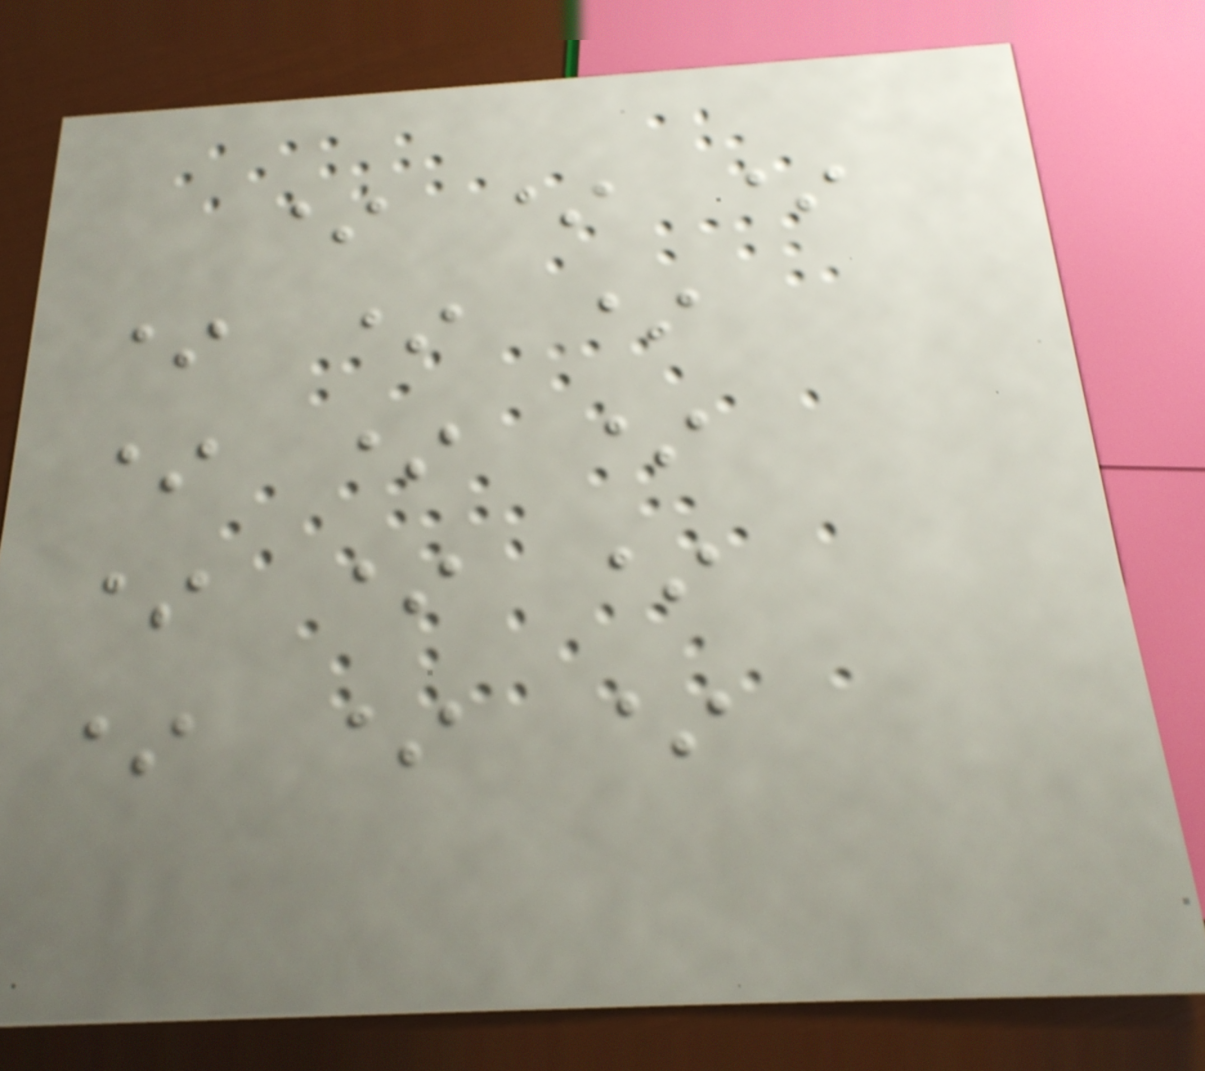* * *
* * *
* * *
* * *
* * *
